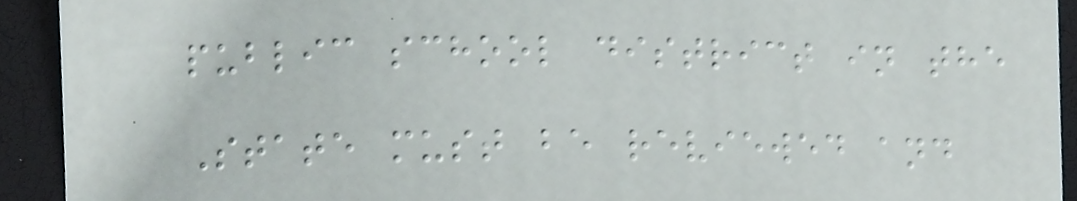public school district in the
State must be reviewed and
